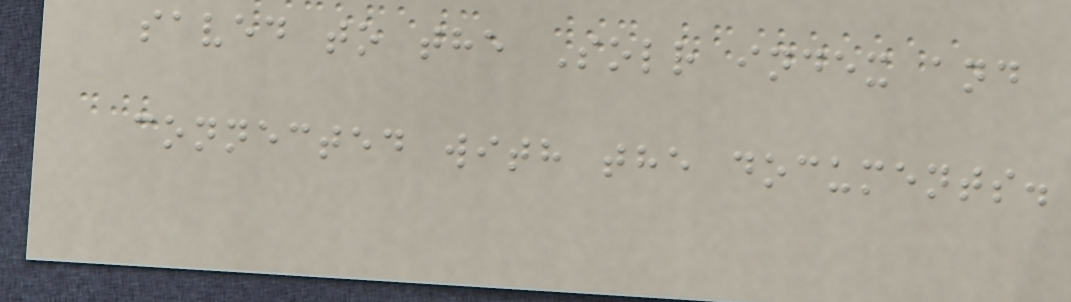saved to the Solr index and
connected with the documents.
